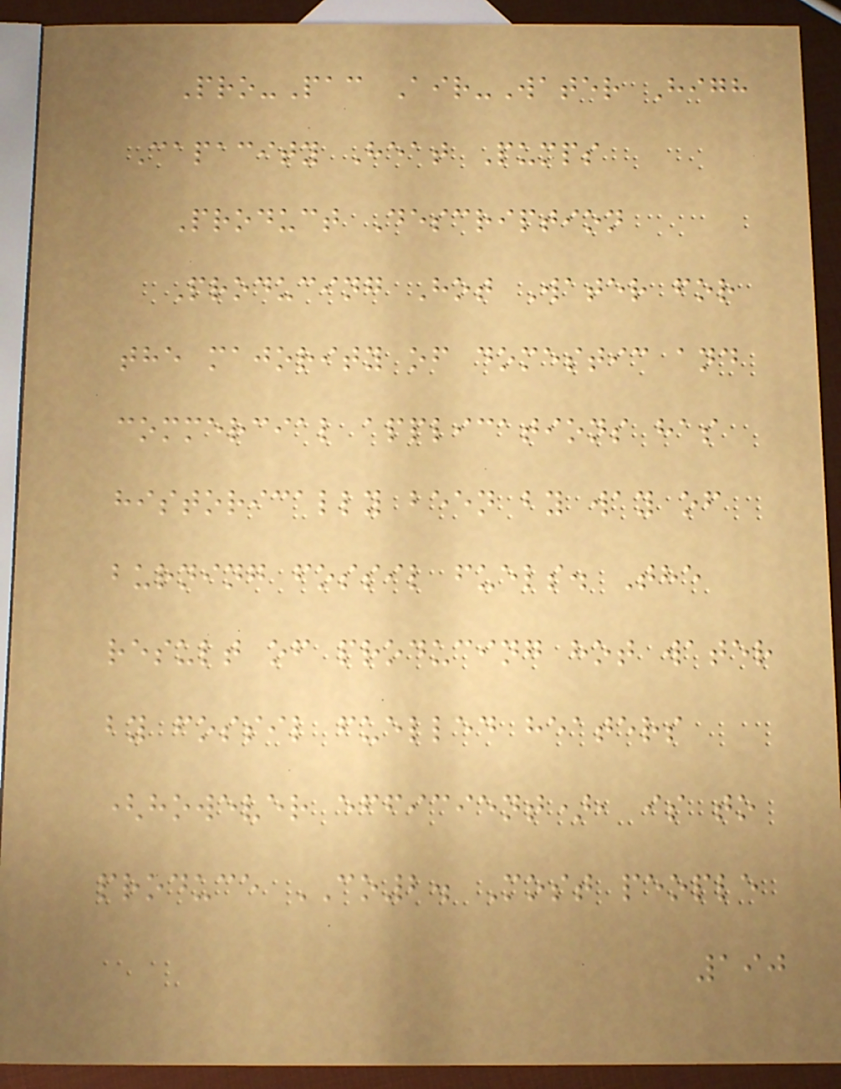Pro-Pac Air-Water High
Capacity Heat Pumps
Product Description
Producing Hot Water for
the majority of domestic and
commercial applications has
historically been by way of
burning fossil fuels. The
result of producing hot water
by fossil fuelled heaters
(however efficient), is to
produce CO2. Most people
190
